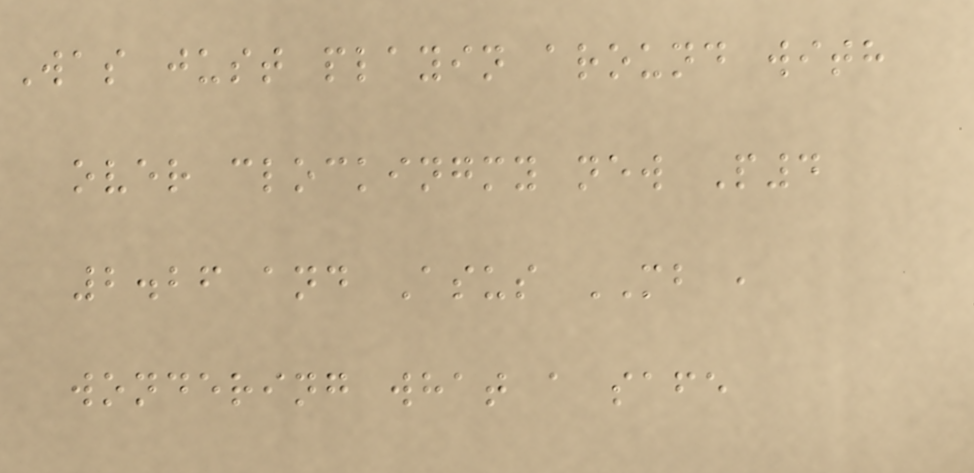Was just playin around with
over clockingmy new P4
2.26 and Asus MB ,
wondering what a safe
